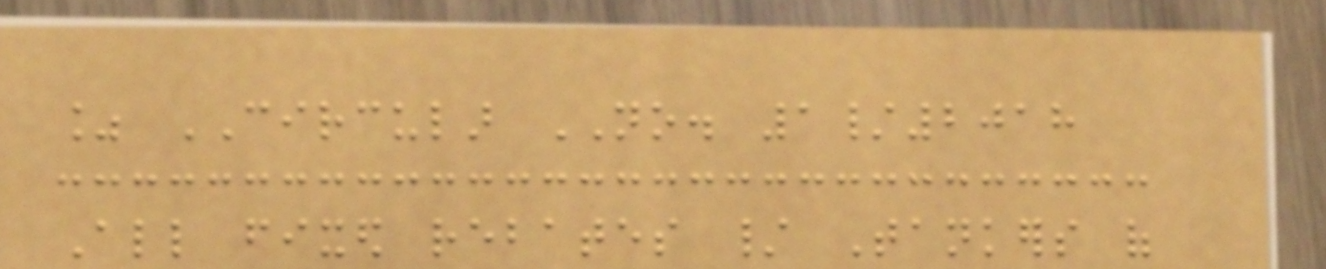% CIRCULAR NO. 1/2018
All fixed rebates / Tankers of
